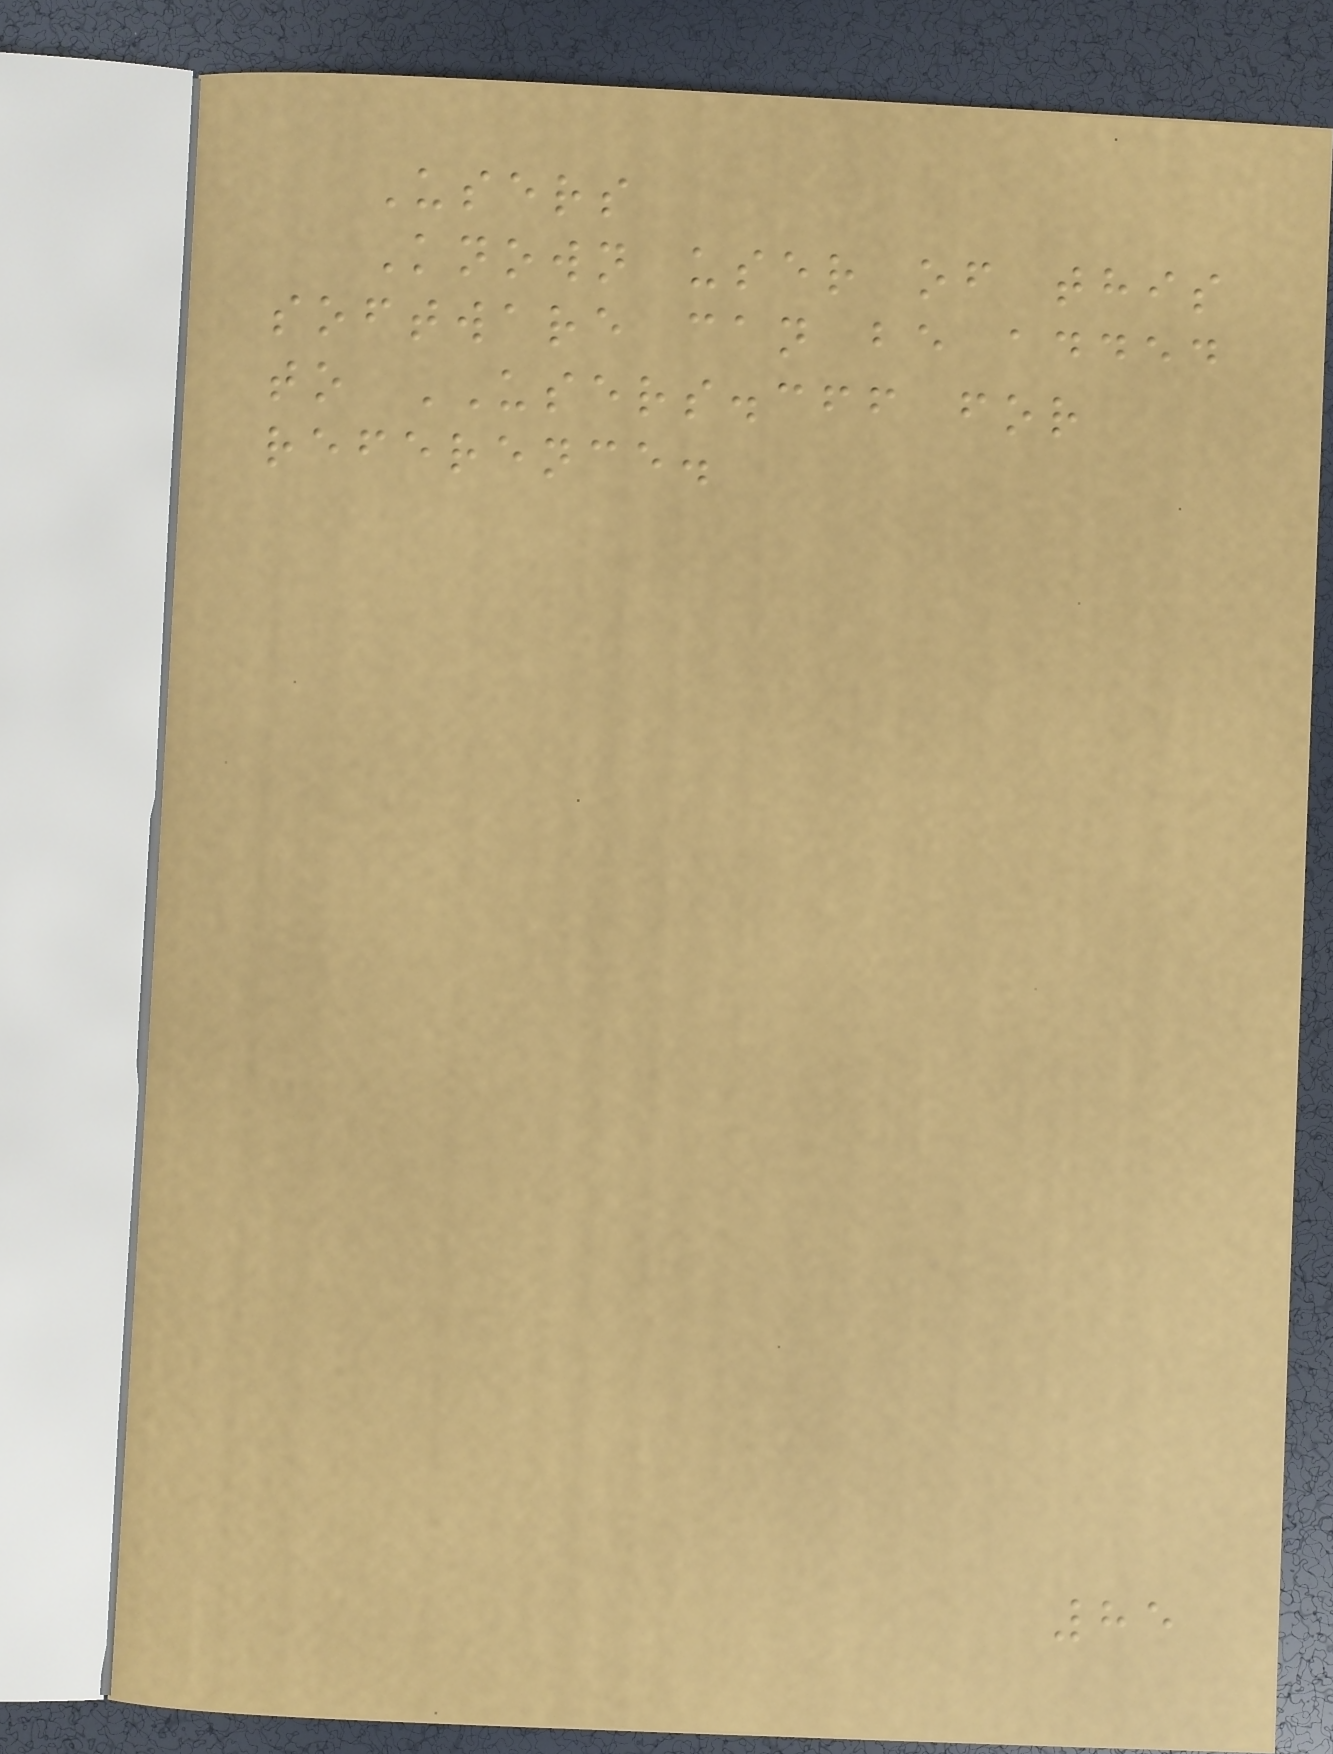Users
Known user of this
software can be added
to USERS.cff for
reference.
85
